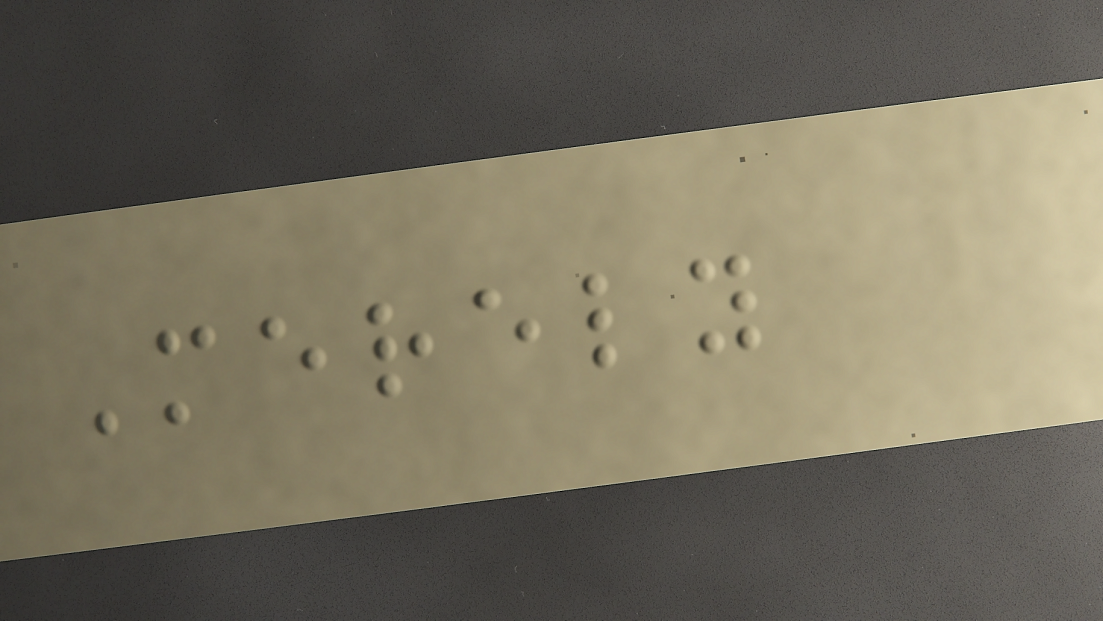Merely
